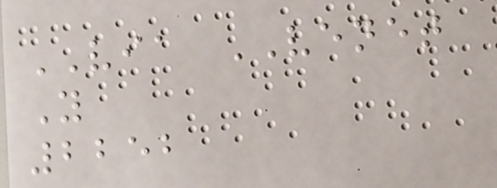VIA VENET
Y
2252
